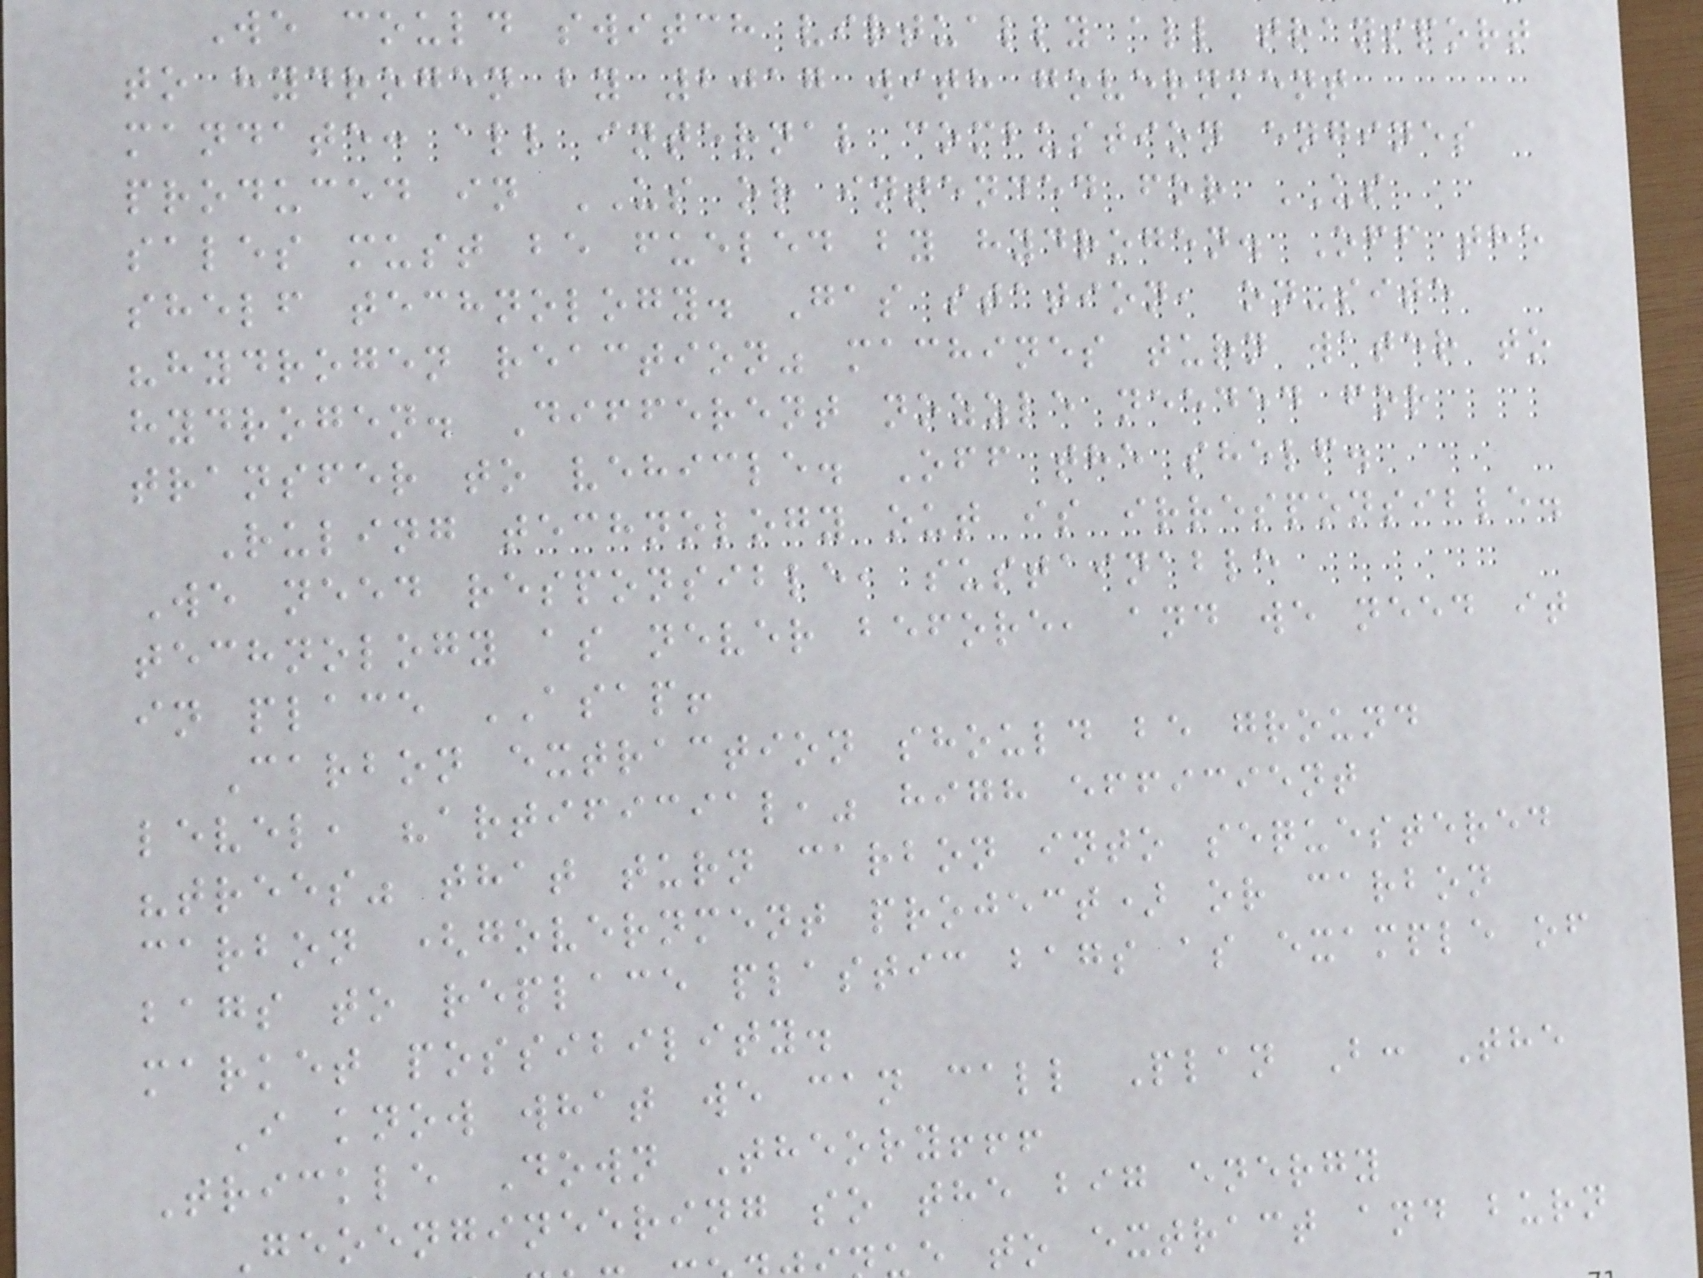We could switch virtually all transport
to hydrogen by 2017 with government
mandate: all internal combustion engines
produced in US or intended for US
sales must be fueled by hydrogen. Off the
shelf technology. Gas station, on-site
"hydrogen reaction" machines turn water to
hydrogen. Different nozzle needed for
transfer to vehicle. Off the shelf.
Ruling technology out is irresponsible.
We need responsible, sustainable
technology as never before, and we need it
in place ASAP!
Carbon extraction should be ground
level, "artificial," high efficient
"trees" that turn carbon into sequestered
carbon (government project) or carbon
bags to replace plastic bags as example of
market possibility.
I know what we can call Plan B: The
Trickle Down Theory!!!
Geoengineering so the big energy
e to extract and burn
